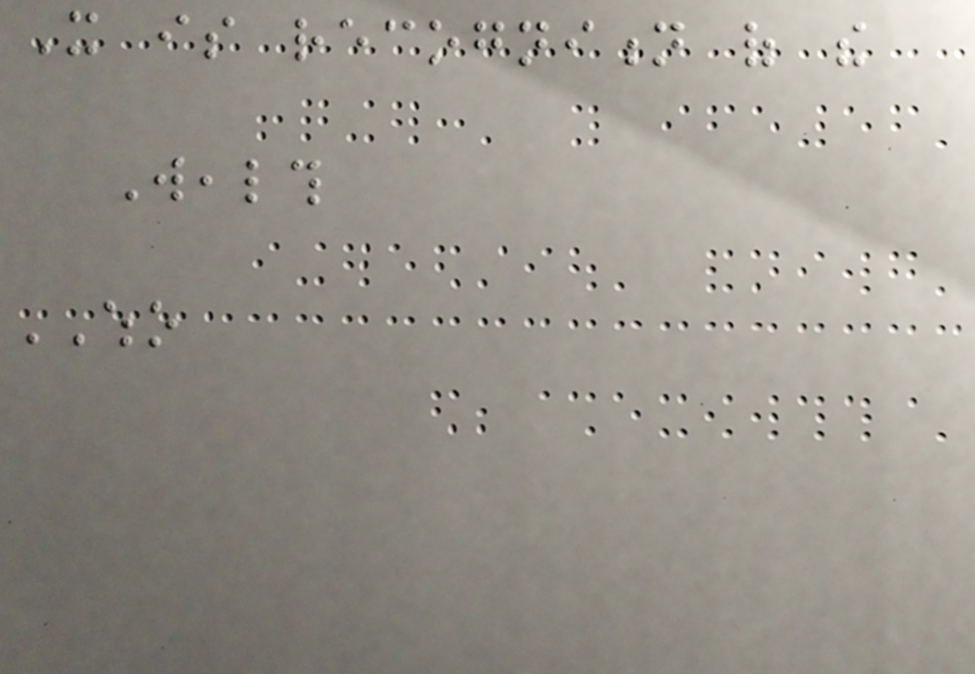It is recognition of the
Wealth
WHO
